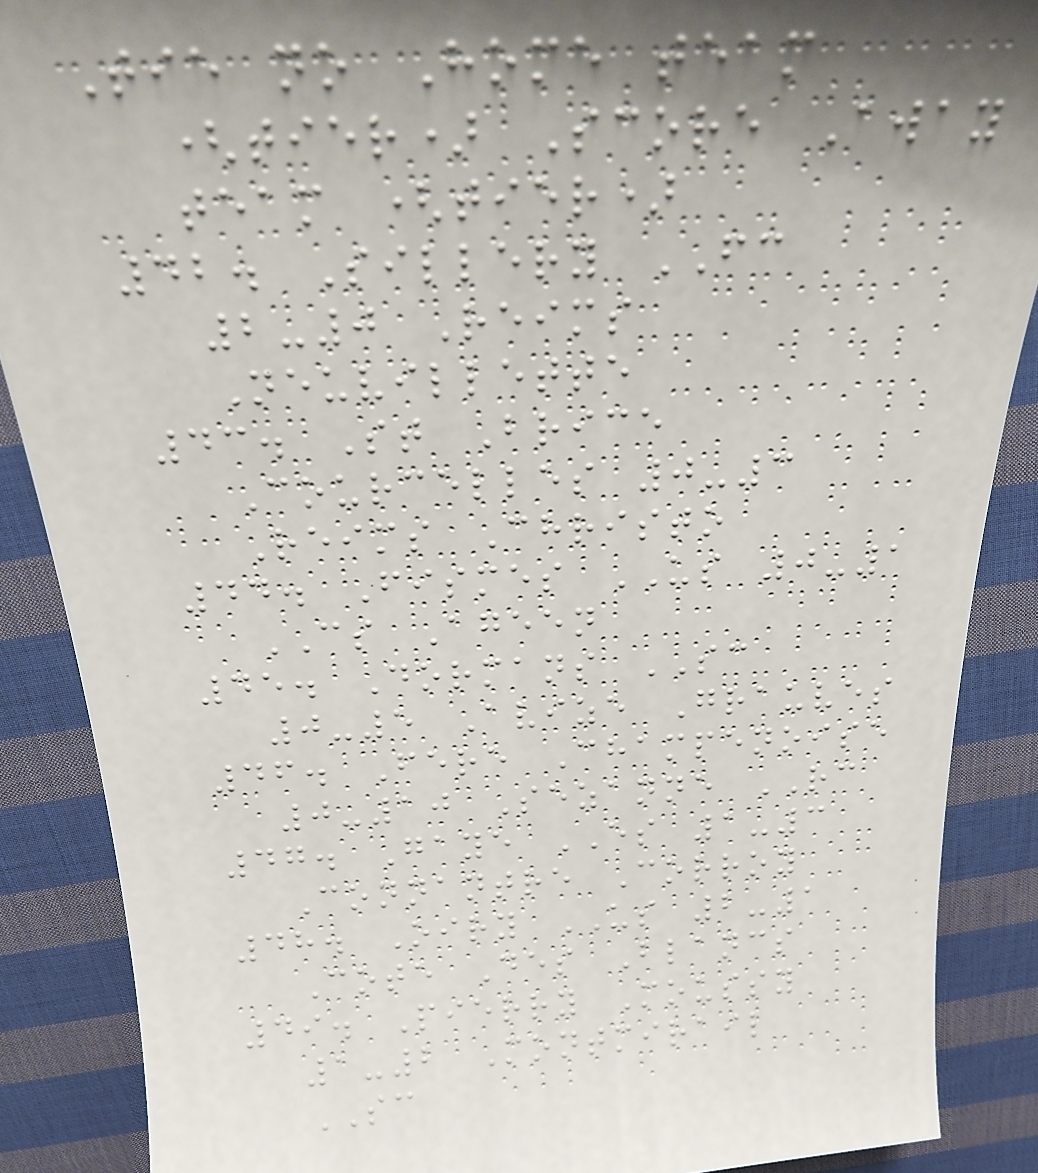Tie no Home team
(tier) Score Away
team (tier)
42. Sillery FC
2-0 Reims
Neuvillette
43. St Brice
Courcelles 0-3
Reims Christo
44. Fismes US 0-1
CS Ageen
45. Dormans SC
0-5 Avize Grauves
46. Fere Champenoise
0-10 Sezanne RC
47. Gaye ES 1-3
Connantre Corroy
48. Oiry US 2-1
Cote Des Blancs
49. Pierry Moussy
1-2 Montmirail
SC
